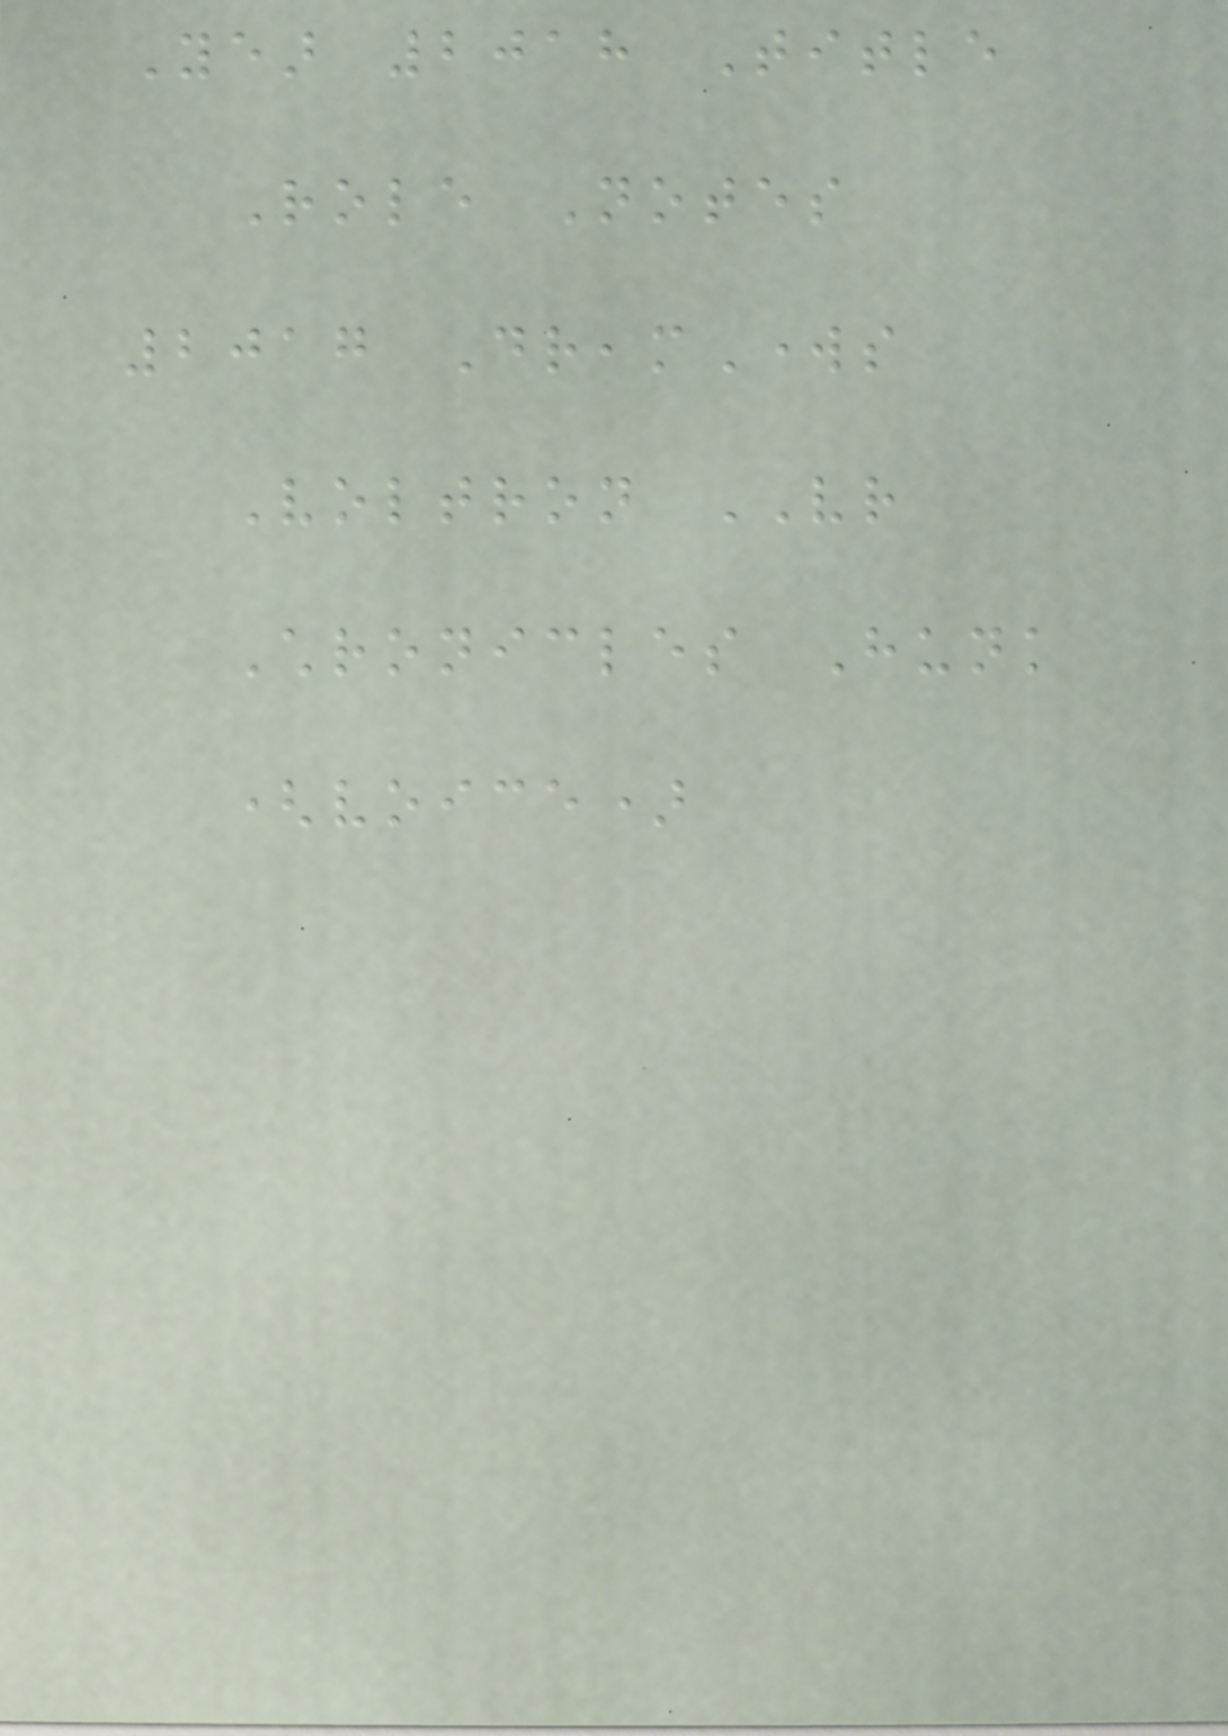Year 2018 Title
Role Notes
2017 DreamWorks
Voltron VR
Chronicles Hunk
(voice)
